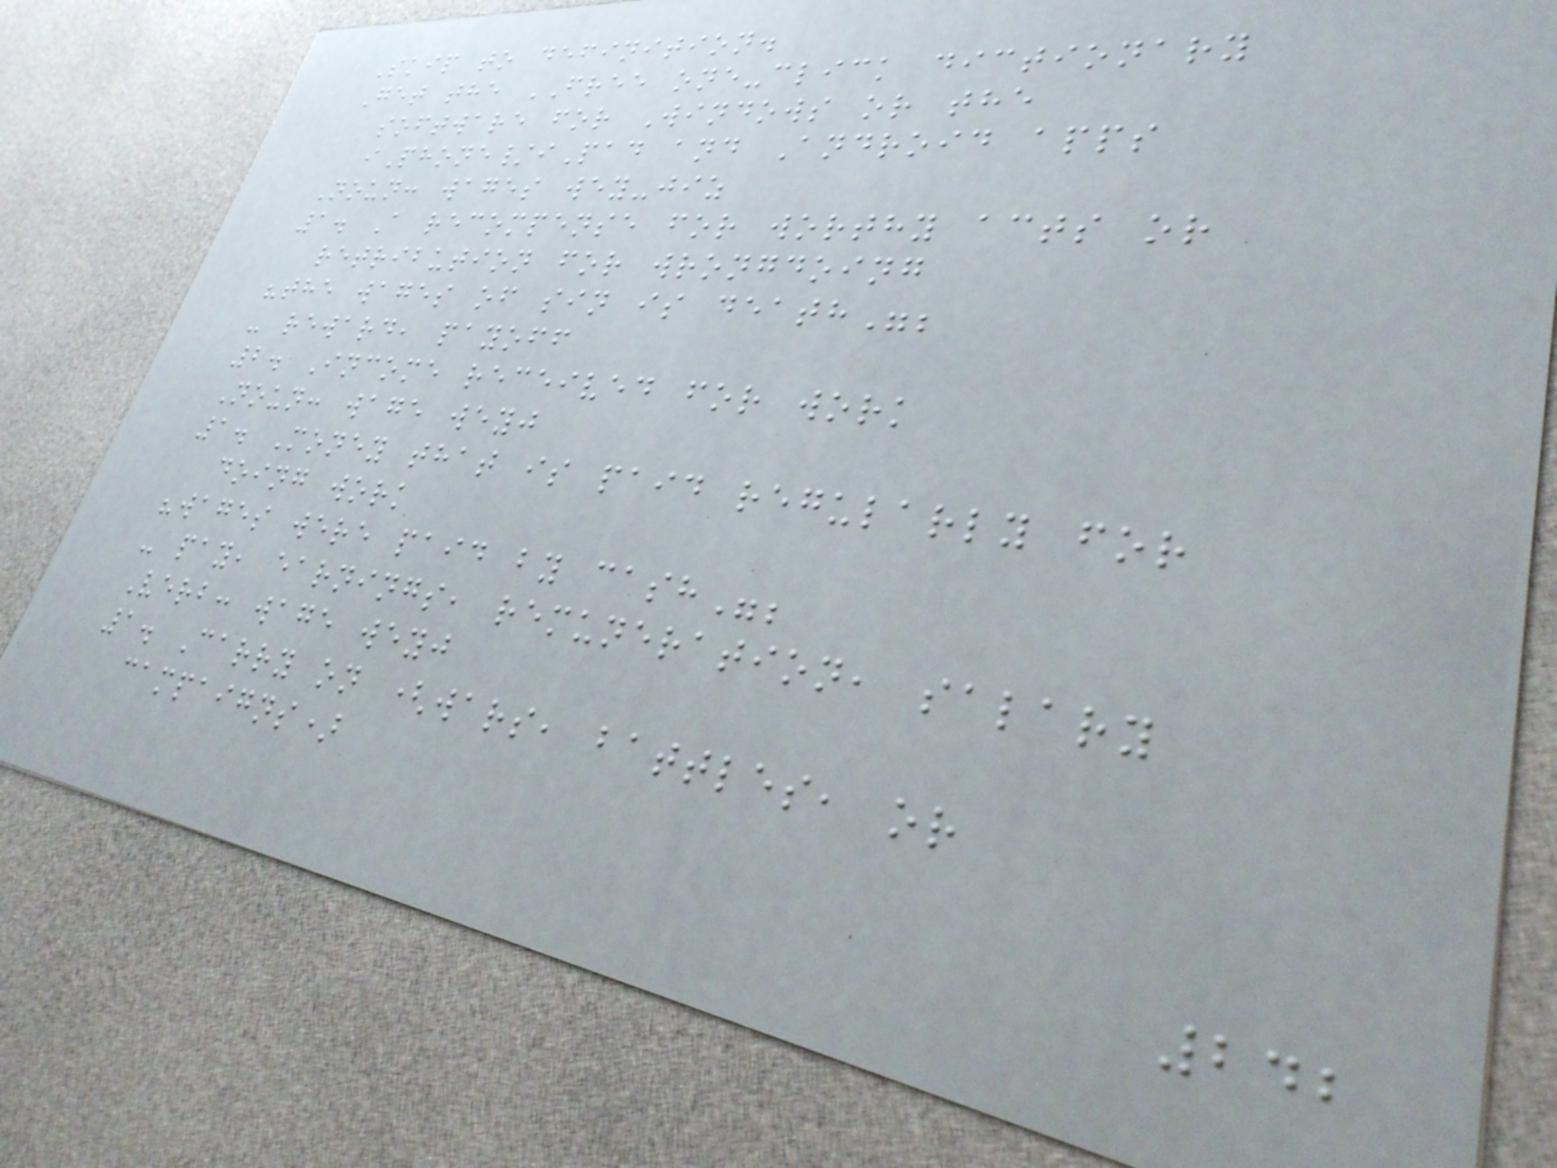Skip to definition.
Get the FREE one-click dictionary
software for Windows or the
iPhone/iPad and Android apps
Noun: wages wey-jiz
1. A recompense for worthy acts or
retribution for wrongdoing
"the wages of sin is death";
- reward, payoff
2. Income received for work
Noun: wage weyj
1. Money that is paid regularly for
doing work
"wages were paid by cash";
- pay, earnings, remuneration, salary
Verb: wage weyj
1. Carry on (wars, battles, or
campaigns)
242
